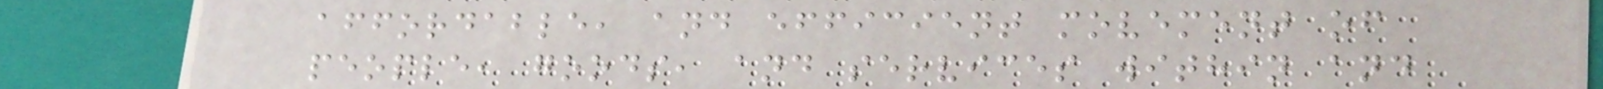affordable, and efficient movement of
people, goods, and services within and
